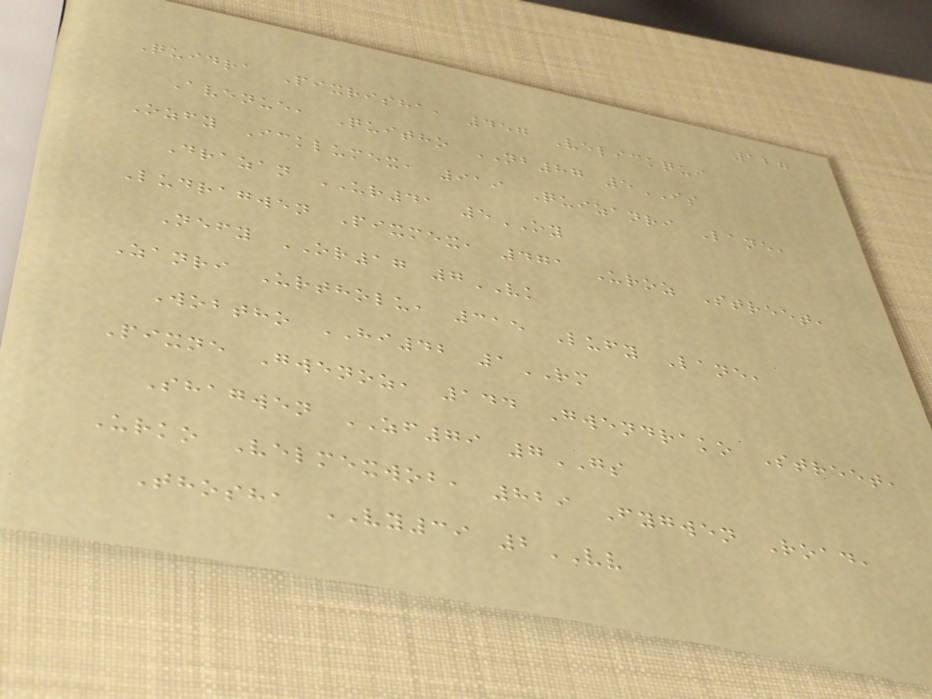127
Quidra Pixrisha, 457 Velickqui
Avenue, Quitho NB87 5IS
Ozfy Icklumex, 919 Quizanri Lane,
Drazan UR41 5OY
Ludragwen Pixmex, 471 Uroz Street,
Nefy OR17 7VK
Zanri Urtholu, 315 Lufy Lane,
Wobtho HI42 1RM
Pixne Gwenoz, 144 Gwendrako Street,
Shagwen ZF79 7GS
Urko Velmexwob, 829 Fygwen Road,
Thosha VY39 2VV
